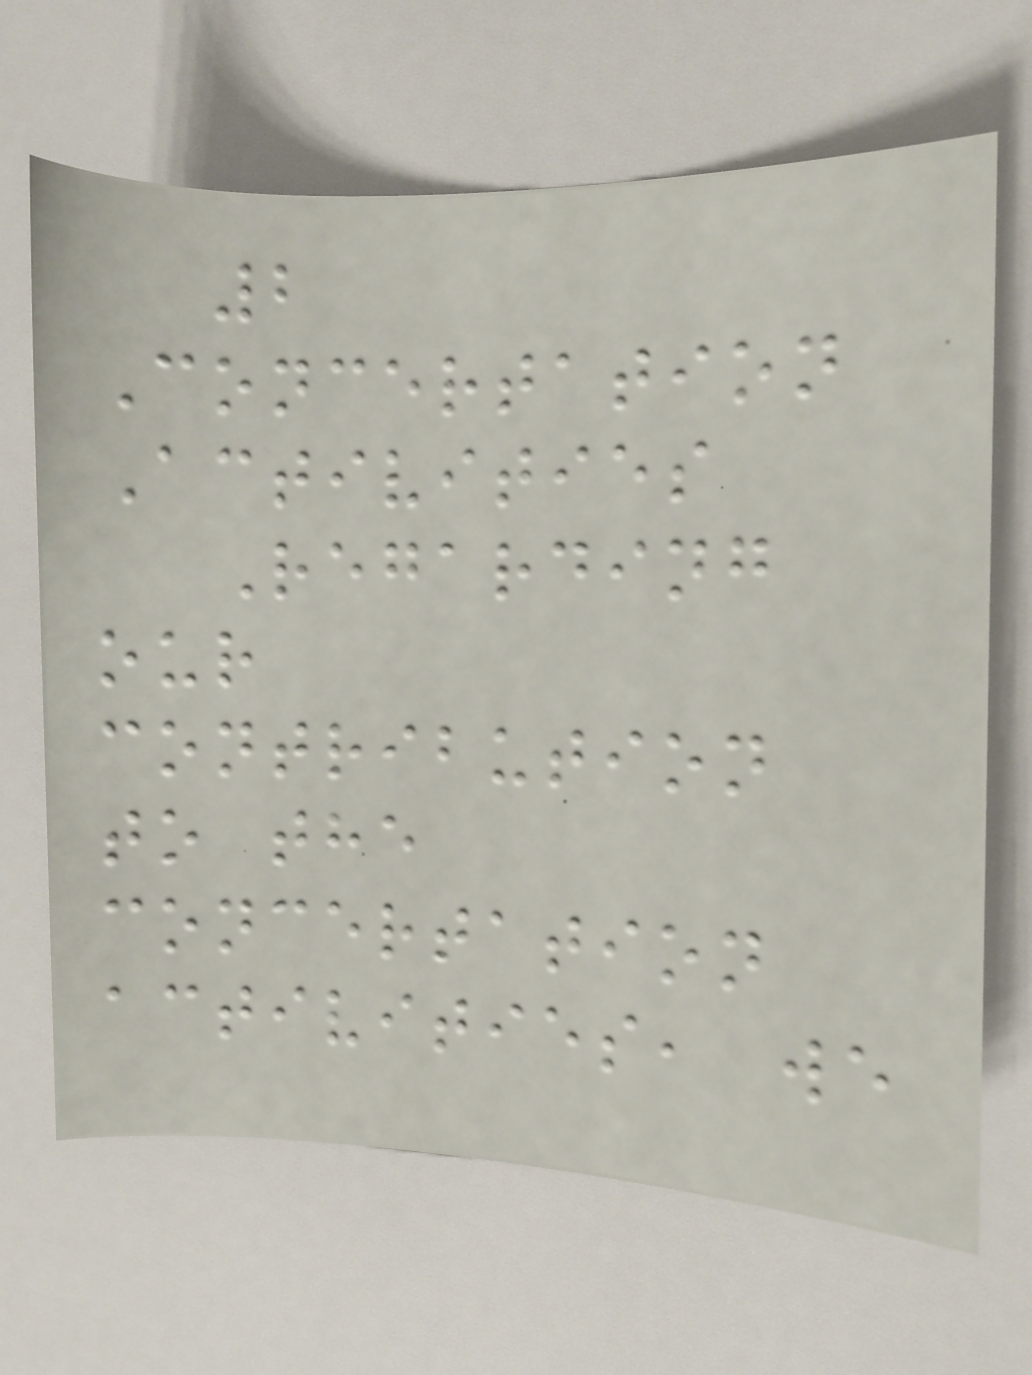2
Concertation
Activities
Regarding
our
contribution
to the
concertation
activities, we
